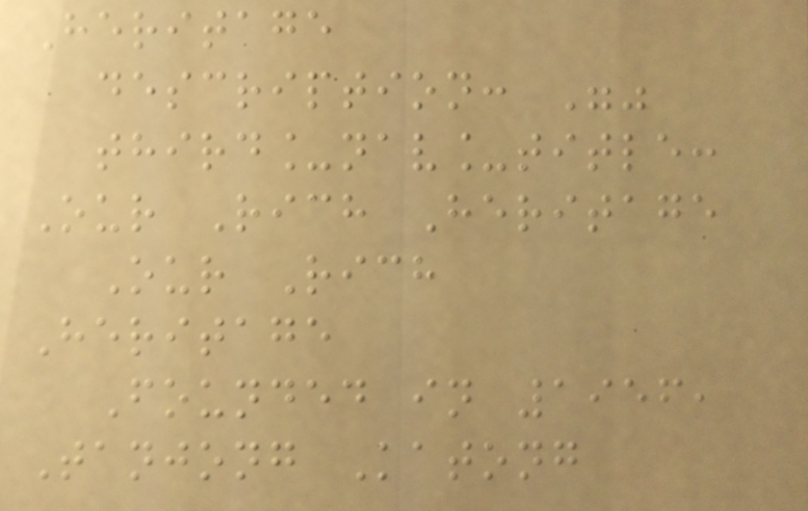Heritage
description: ""
third_nav_title:
Our Rich Heritage
Our Rich
Heritage
Founded in 1956,
Tanjong Katong
